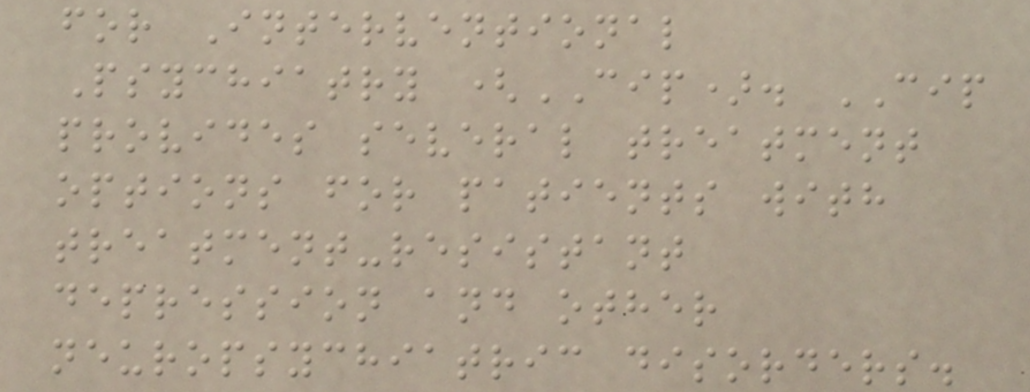for Interventional
Psychiatry (CIP). CIP
provides several treatment
options for patients with
treatment-resistant
depression and other
neuropsychiatric disorders.
